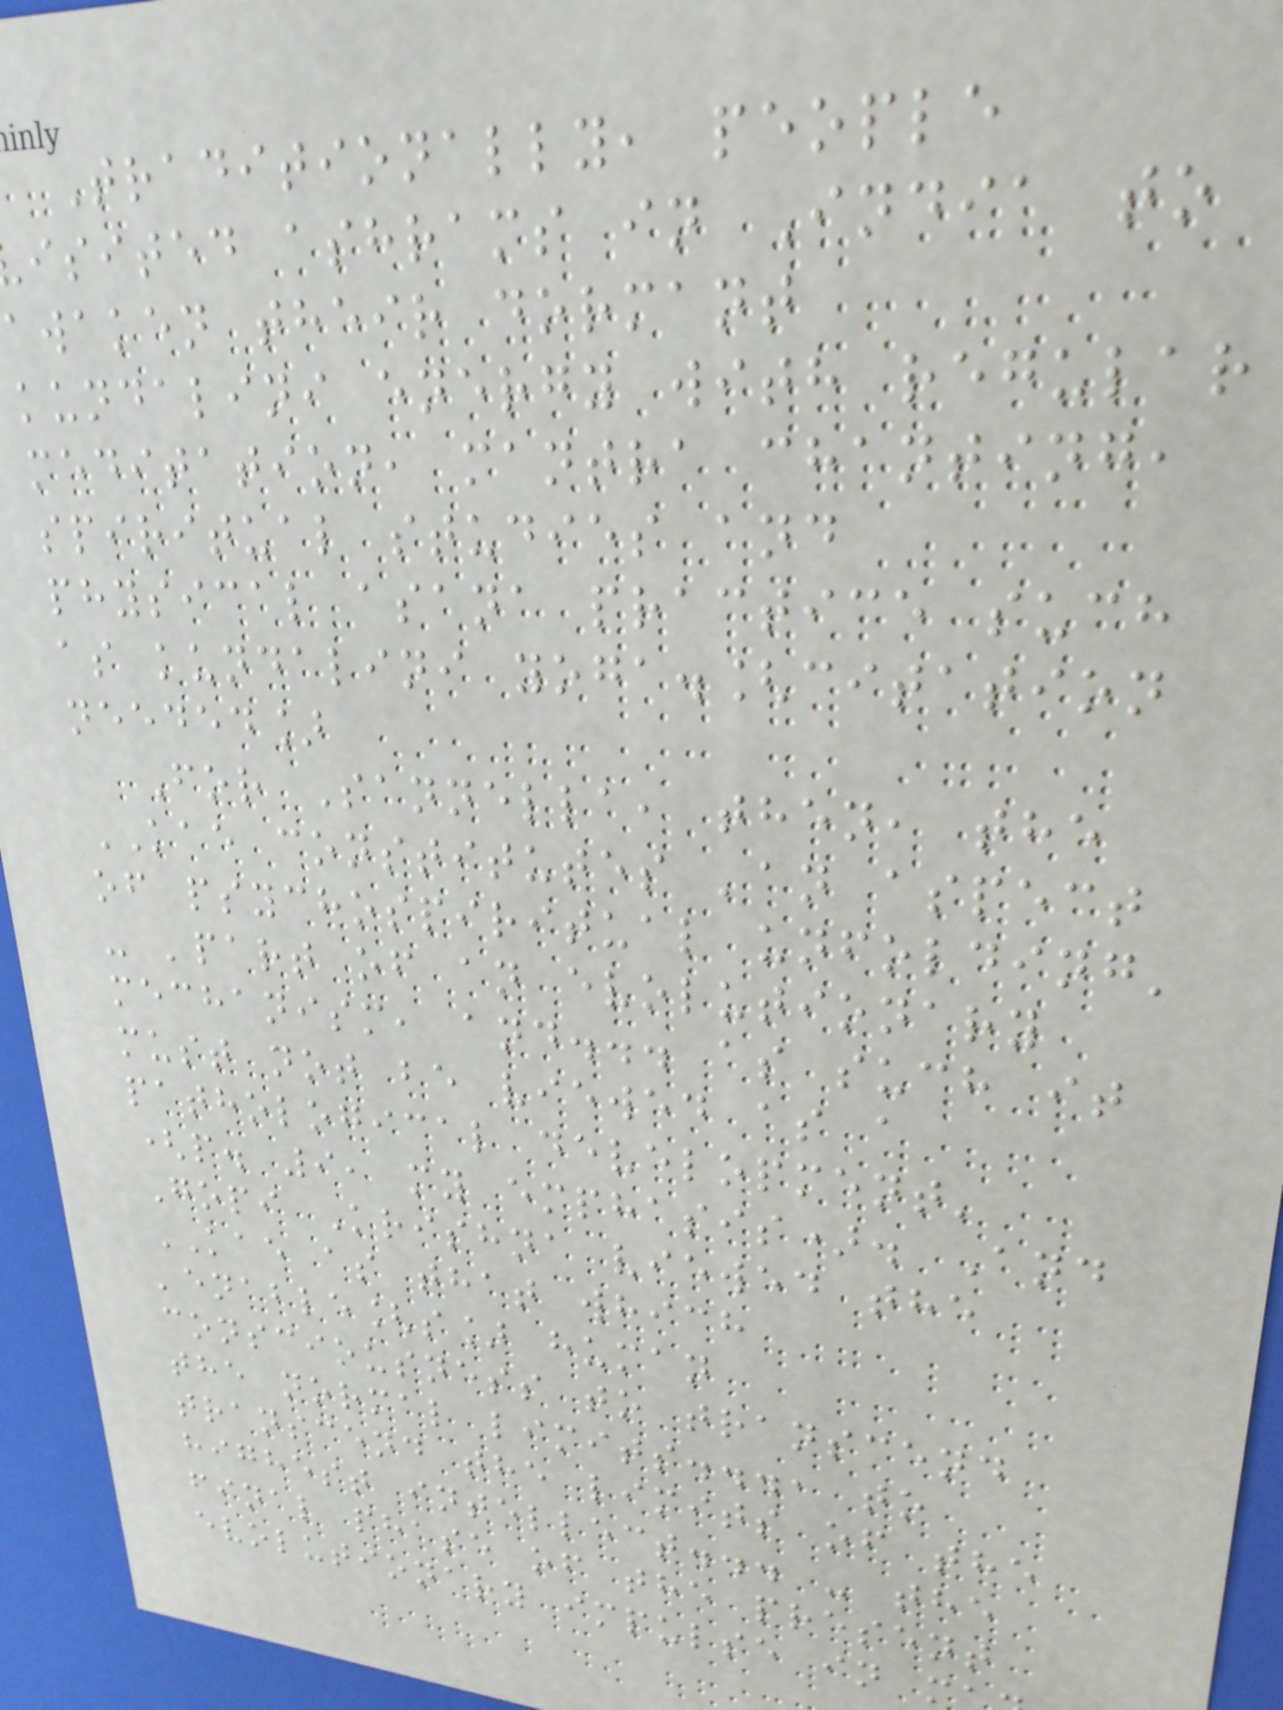Traditionally, people
isited ashrams in India to
awaken their dormant
kundalini energy with regular
meditation, mantra chanting,
spiritual studies and
physical asana practice such
as kundalini yoga.[citation
needed]
For Sannella, then, the
KAE constitutes 'an aspect
of psychospiritual unfolding'
- 'part of an evolutionary
mechanism, and... as such it
must not be viewed as a
pathological development'
(p. 9, my emphasis). And
Gopi Krishna viewed the
KAE as that which
'enable[s] human
consciousness to transcend
the normal limits..., to
transcend the limits of the
highest intellect... - the
final phase of the present
evolutionary impulse in m
